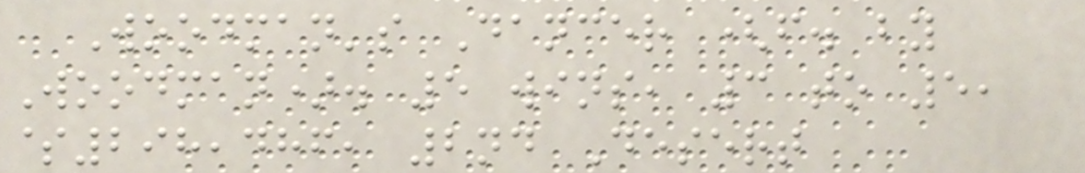Woodman's Dancer (f. by
Woodman). 5 wins, 3 to 5,
$298,486, 2nd Desert
